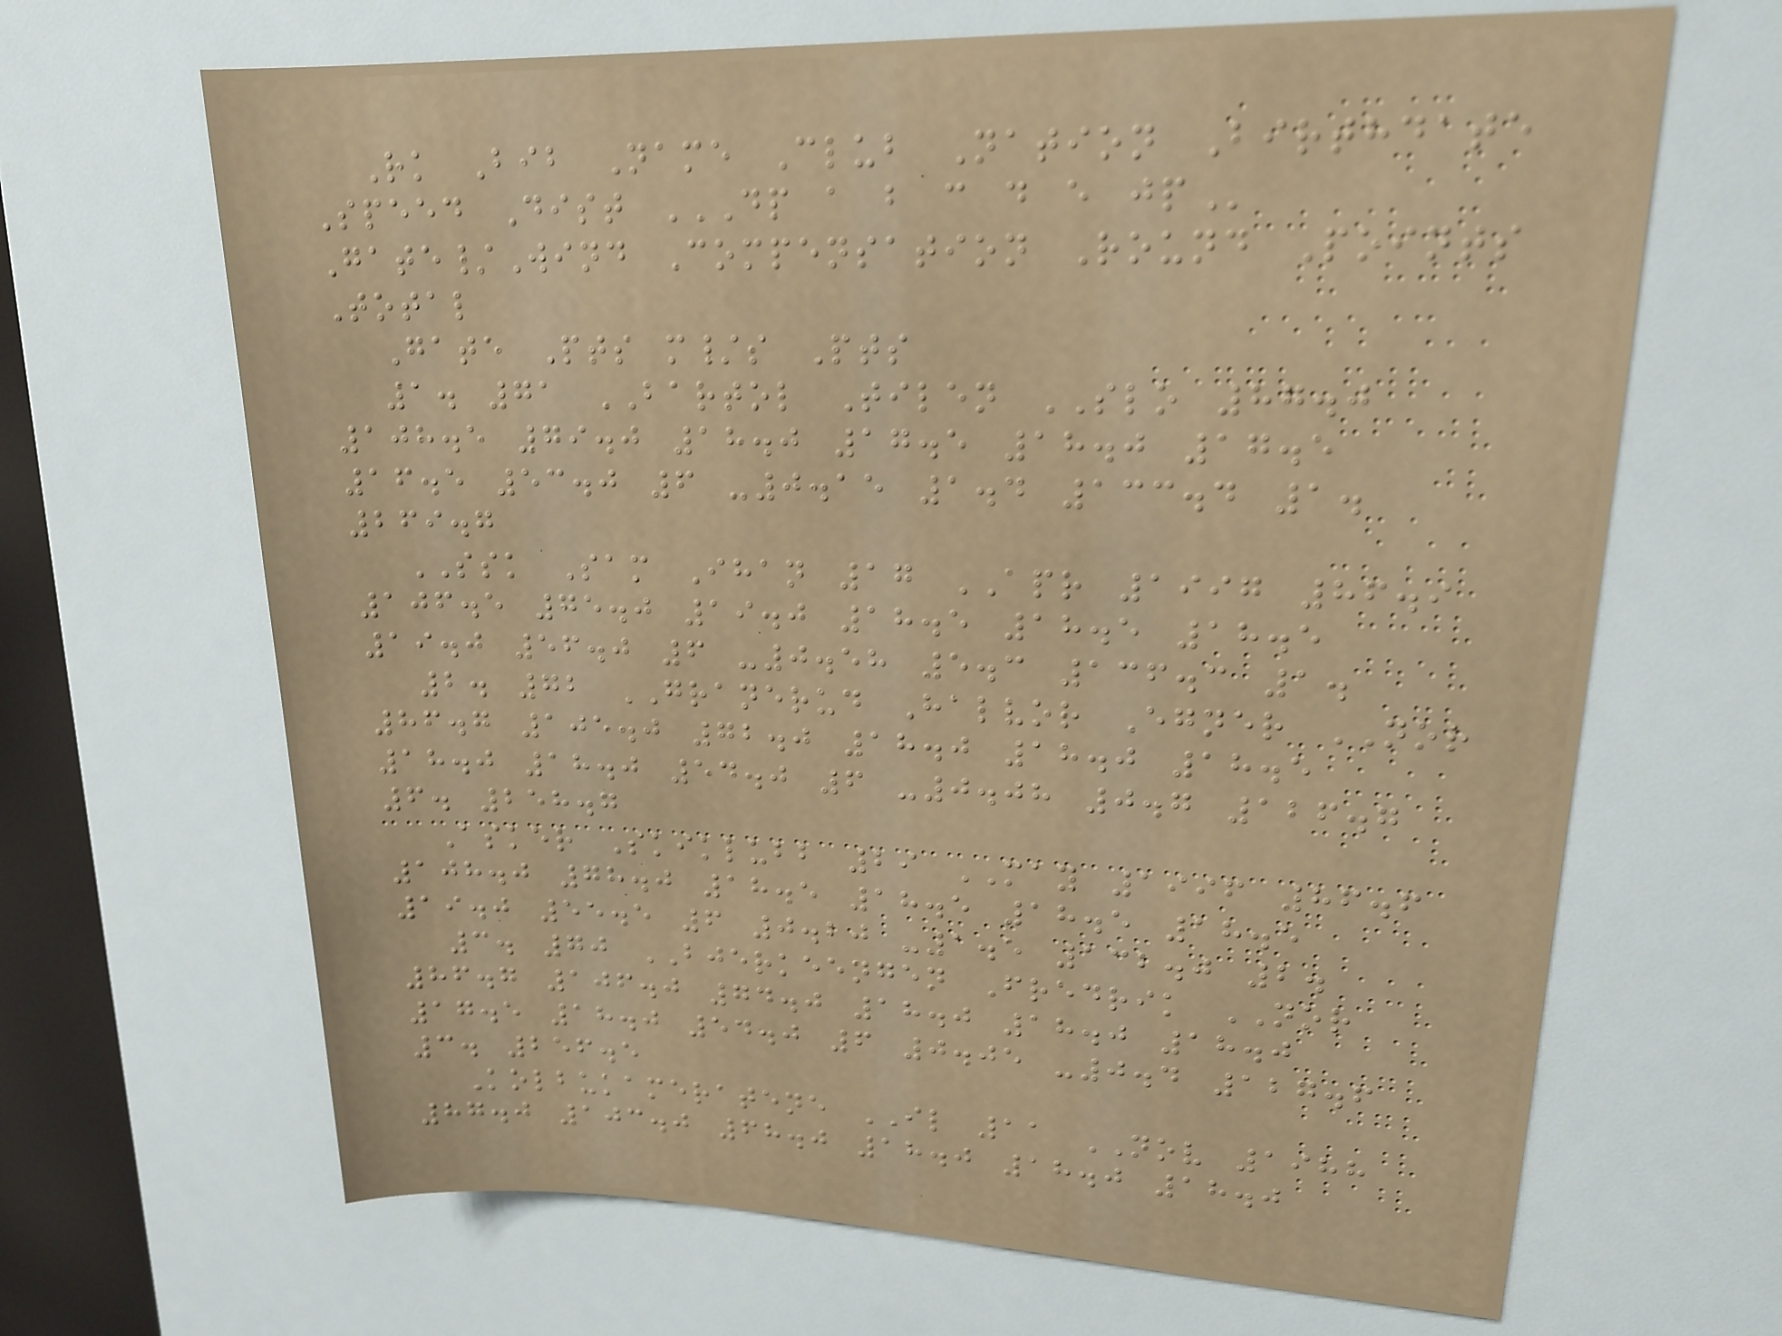Rk Bib Name Club Nation Birthdate
Speed Dist DP A B C D E JP
Gate/Wind Compensation Round Points
Total
Gate Pts m/s Pts
1. 71 BARTOL Tilen SLO 87.0
108.5 79.0 18.0 17.5 18.0 17.5
16.5 53.0 6 -0.15 1.4 133.4 1.
269.7
SSK Sam Ihan 17 APR 1997 86.9
106.5 75.0 19.0 18.5 18.5 18.5
19.0 56.0 6 -0.58 5.3 136.3 1.
2. 72 GRANERUD Halvor Egner NOR
86.7 105.0 72.0 18.0 18.0 18.5
18.0 18.0 54.0 6 -0.08 0.7 126.7
6. 258.7
Asker Skiklubb 29 MAY 1996 86.6
108.0 78.0 18.5 18.5 18.5 18.5
19.0 55.5 6 0.20 -1.5 132.0 2.
3. 70 BJERKEENGEN Fredrik NOR
86.7 106.0 74.0 18.0 18.0 18.0
17.5 18.0 54.0 6 0.05 -0.4 127.6
3. 256.5
Kolbukameratene IL 11 NOV 1988
87.0 103.0 68.0 18.0 18.0 18.0
